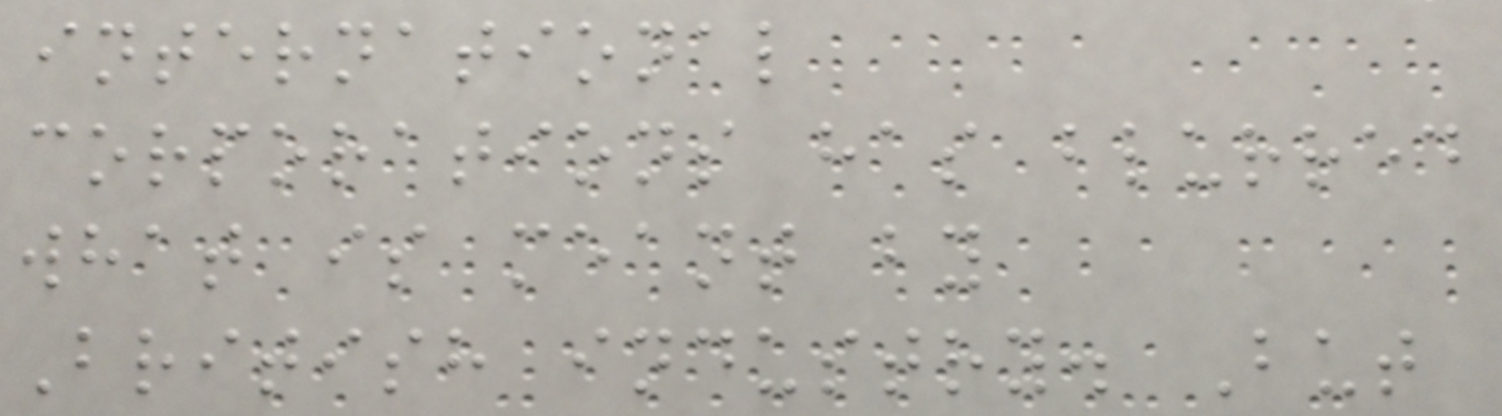international
corporations has blurred
what is meant by
British industry. But
